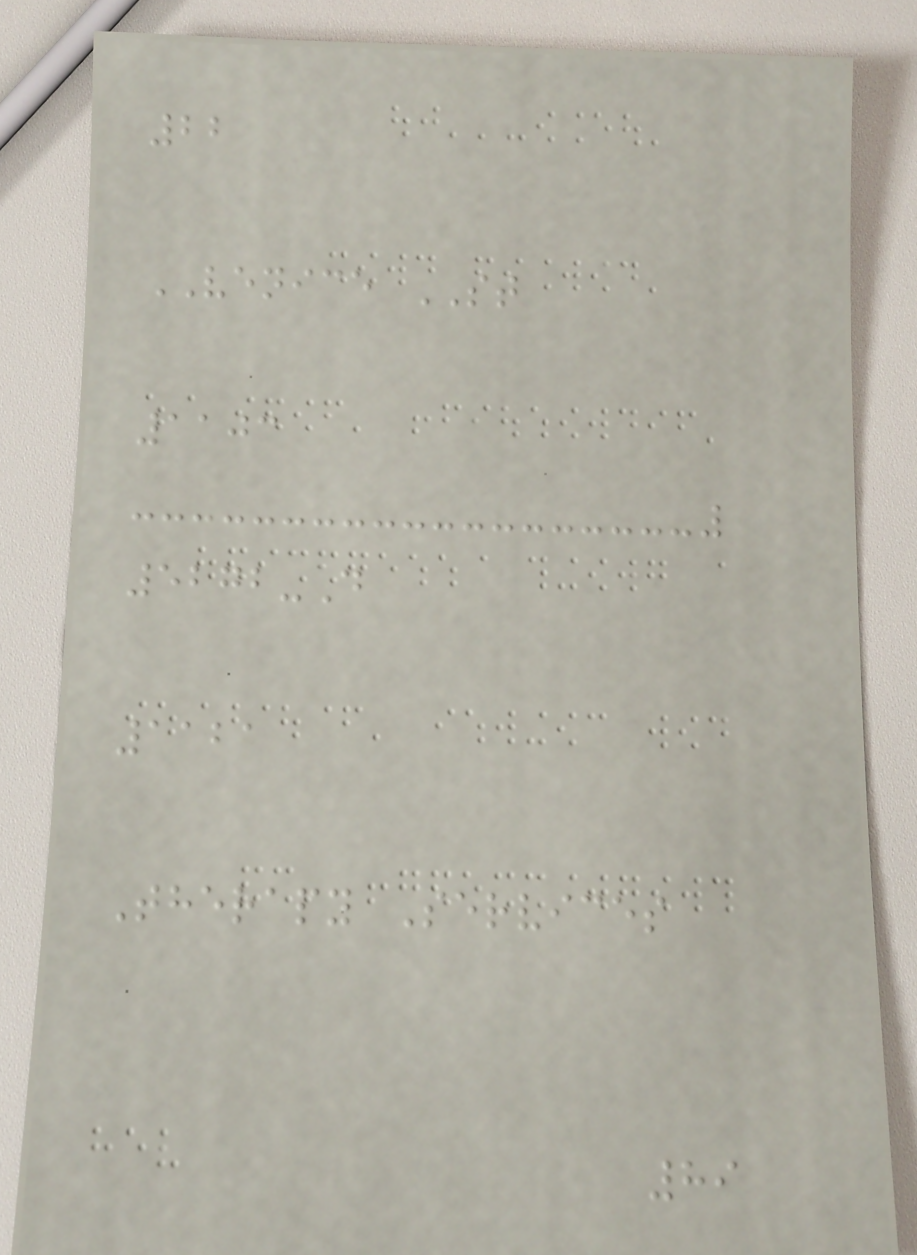22
VENICE ST
1103
5272-D
1121
Therapy Services
89
